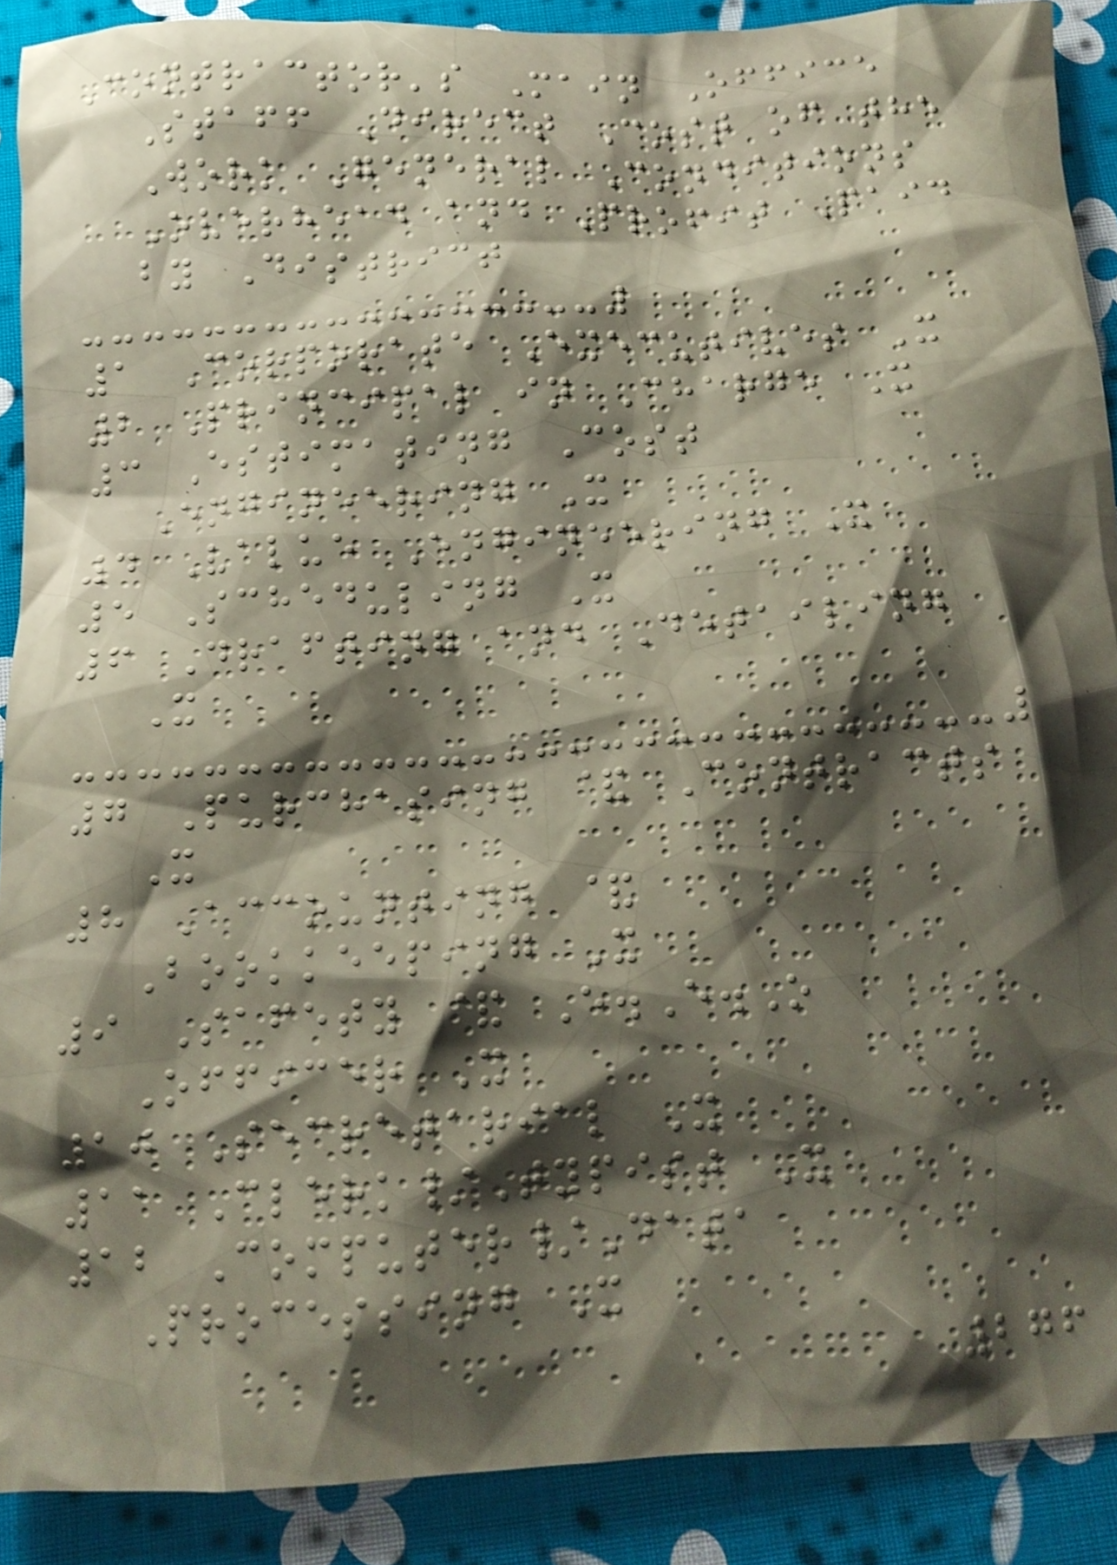Contractor's Main Office
Staff Direct Cost of the
Work General Conditions
Overhead and Profit Paid
by District
1 Corporate Executives X
2 Principal in Charge X
3 Estimating Cost
Engineering X
4 Value Engineering X
5 Scheduling X
6 Drafting and Detailing
X
7 Purchasing & Contracts
X
8 Accounting &
Bookkeeping X
9 Safety & E.E.O
Officer X
10 Secretarial X
11 Clerk/Typist X
12 Computer/Data
Processing X
276
